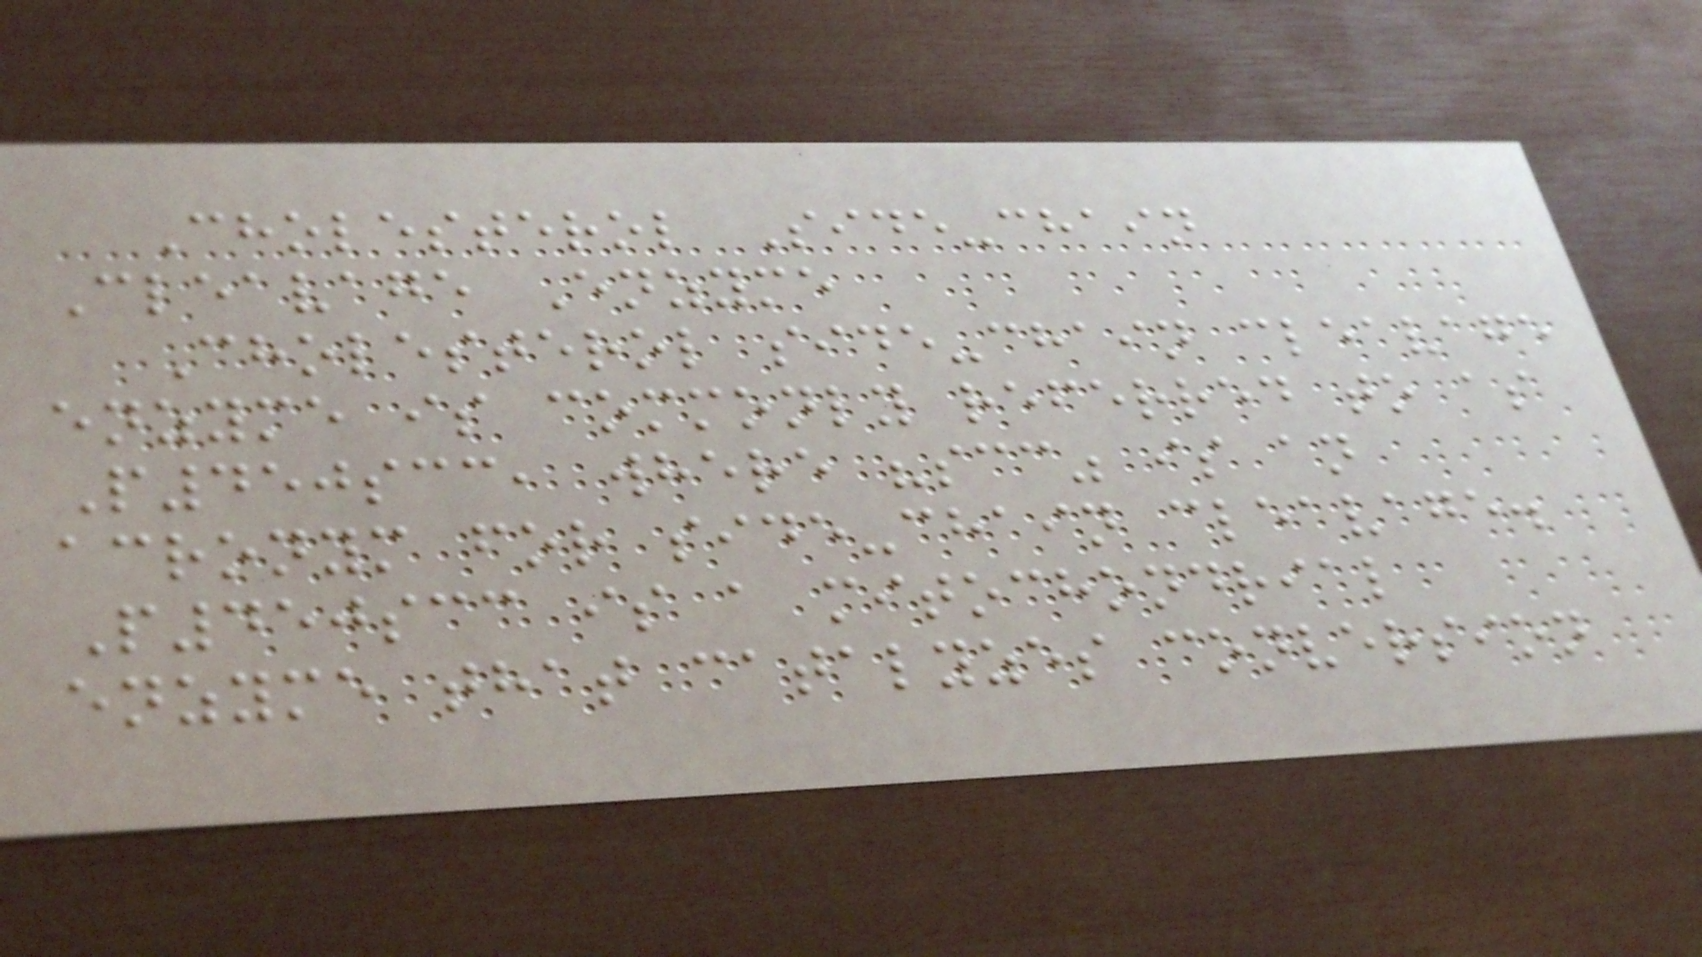Cholesterol Side-chain
Cleavage Enzyme
Cholesterol side-chain cleavage
enzyme is commonly referred to as
P450scc, where "scc" is an
acronym for side-chain cleavage.
P450scc is a mitochondrial
enzyme that catalyzes conversion
